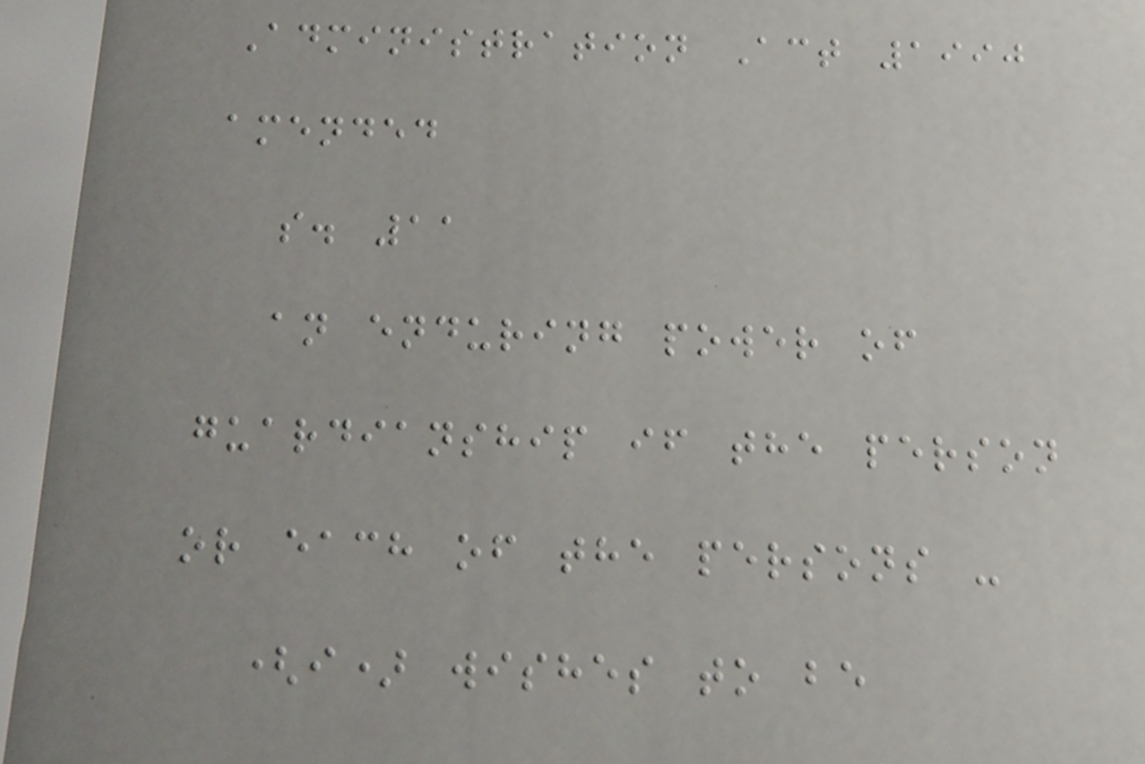Administration Act 1990
amended
s. 11
an enduring power of
guardianship if the person
or each of the persons -
(i) wishes to be
